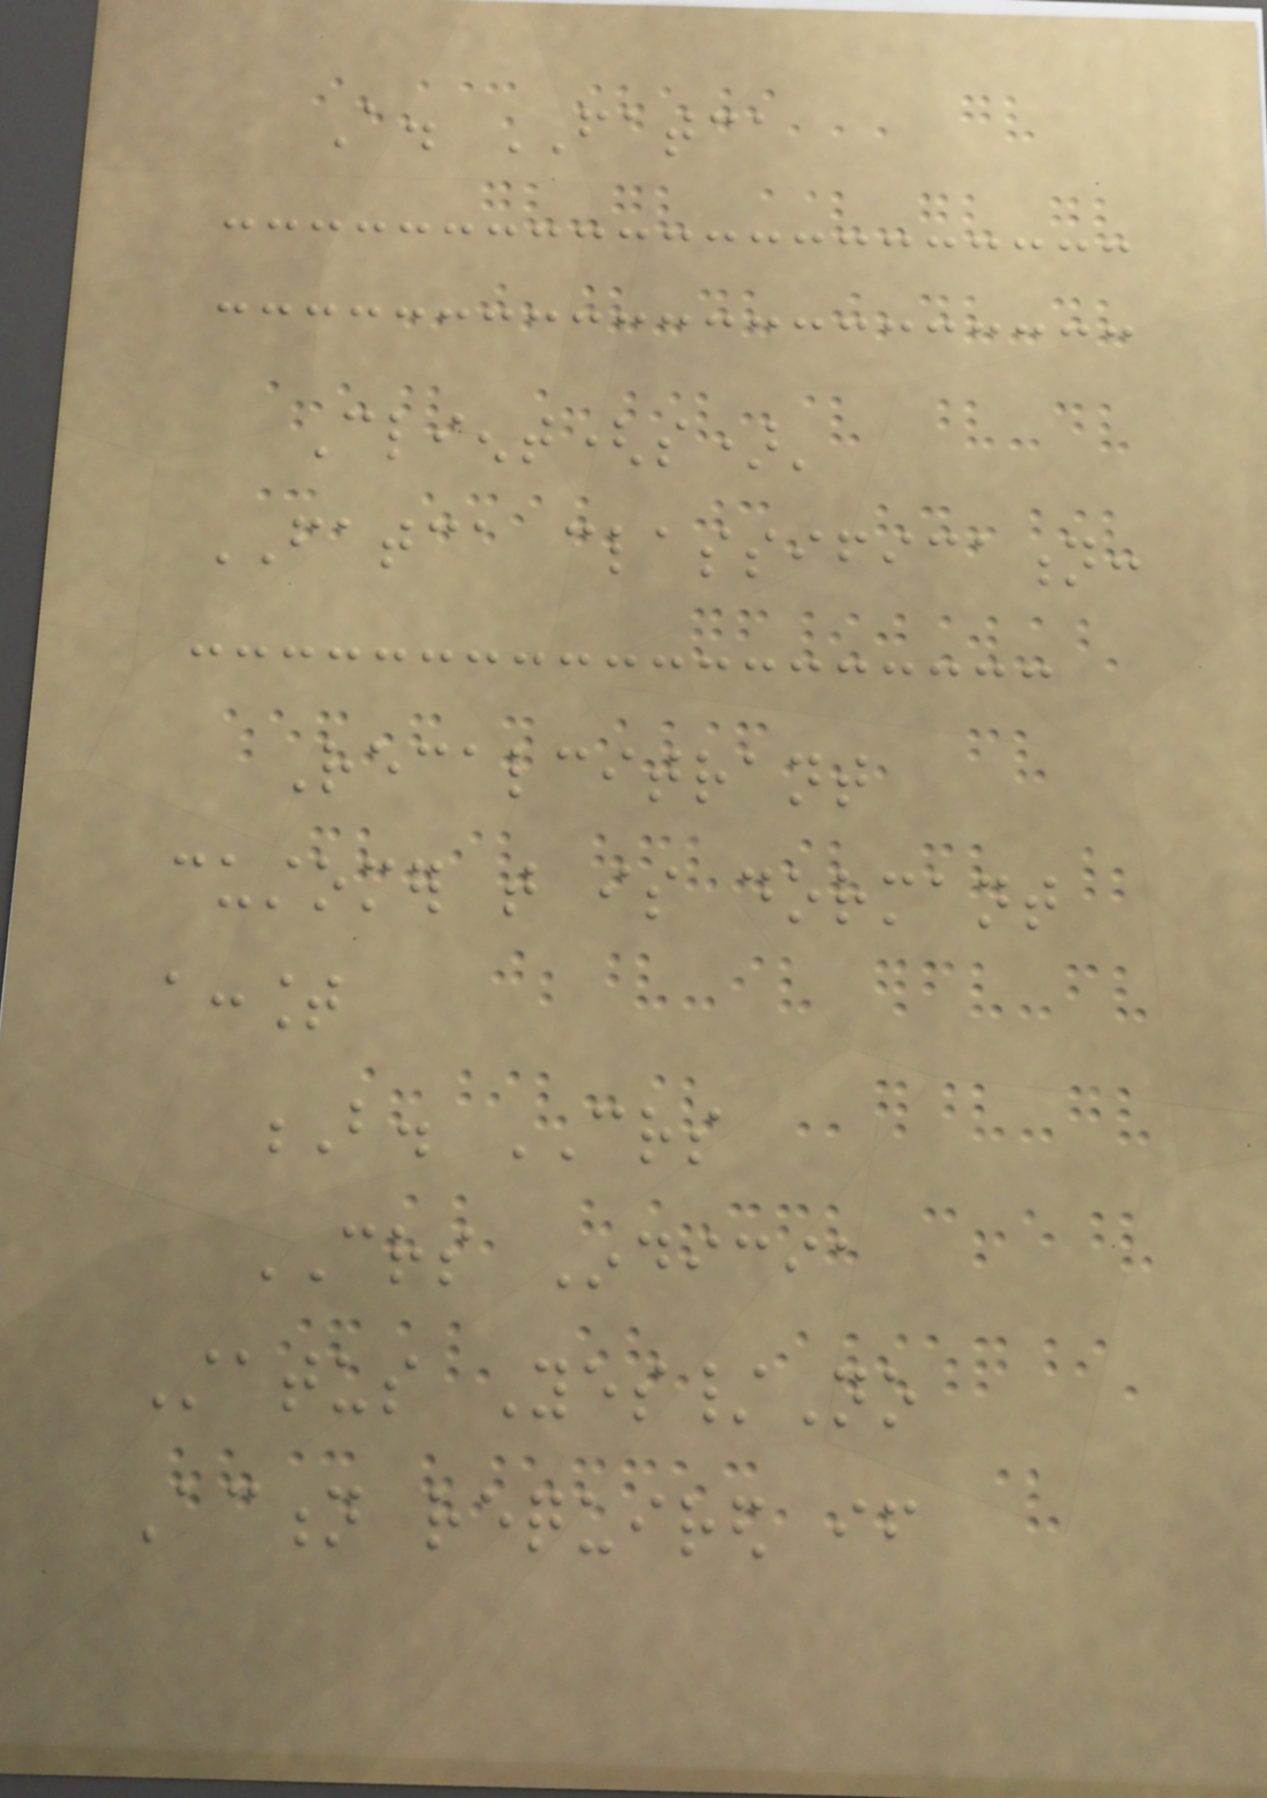A. FATCA
Client(s)'
FATCA classification:
Recalcitrant
customer that is dormant
account
B. CRS
CRS Indicia
Status Yes/No
Action required if
